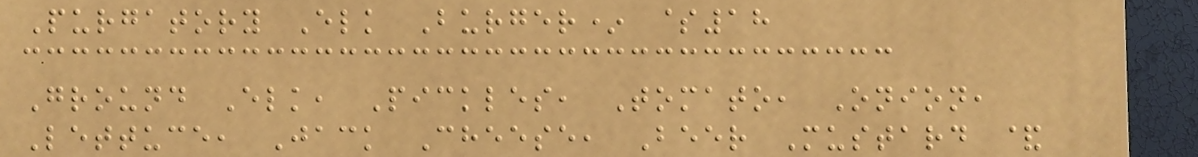Purgatory Elk Burger* $18
Ground Elk, Pickles, Tomato, Onion,
Lettuce, Jack Cheese, Beer Mustard &
